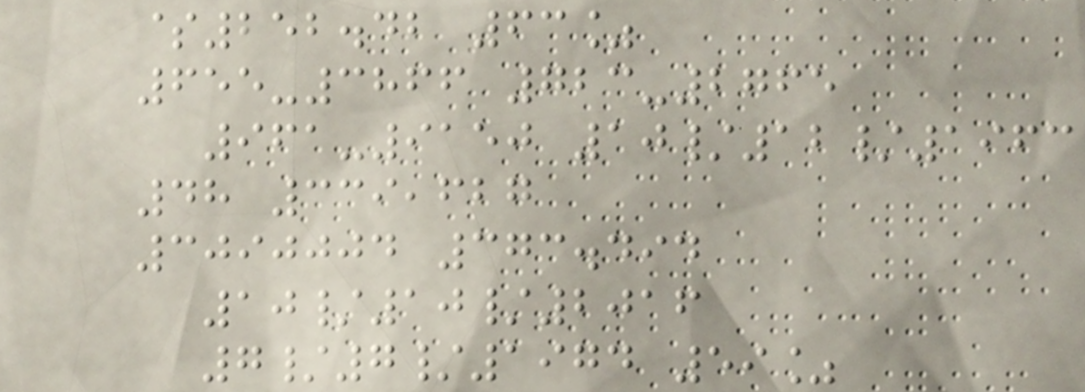$252.42 63%
655-3866 723-2765
961-9150 10/12/1963
48 339,627
3090004 373.494
10/10/2016
7/7/1974 59%
